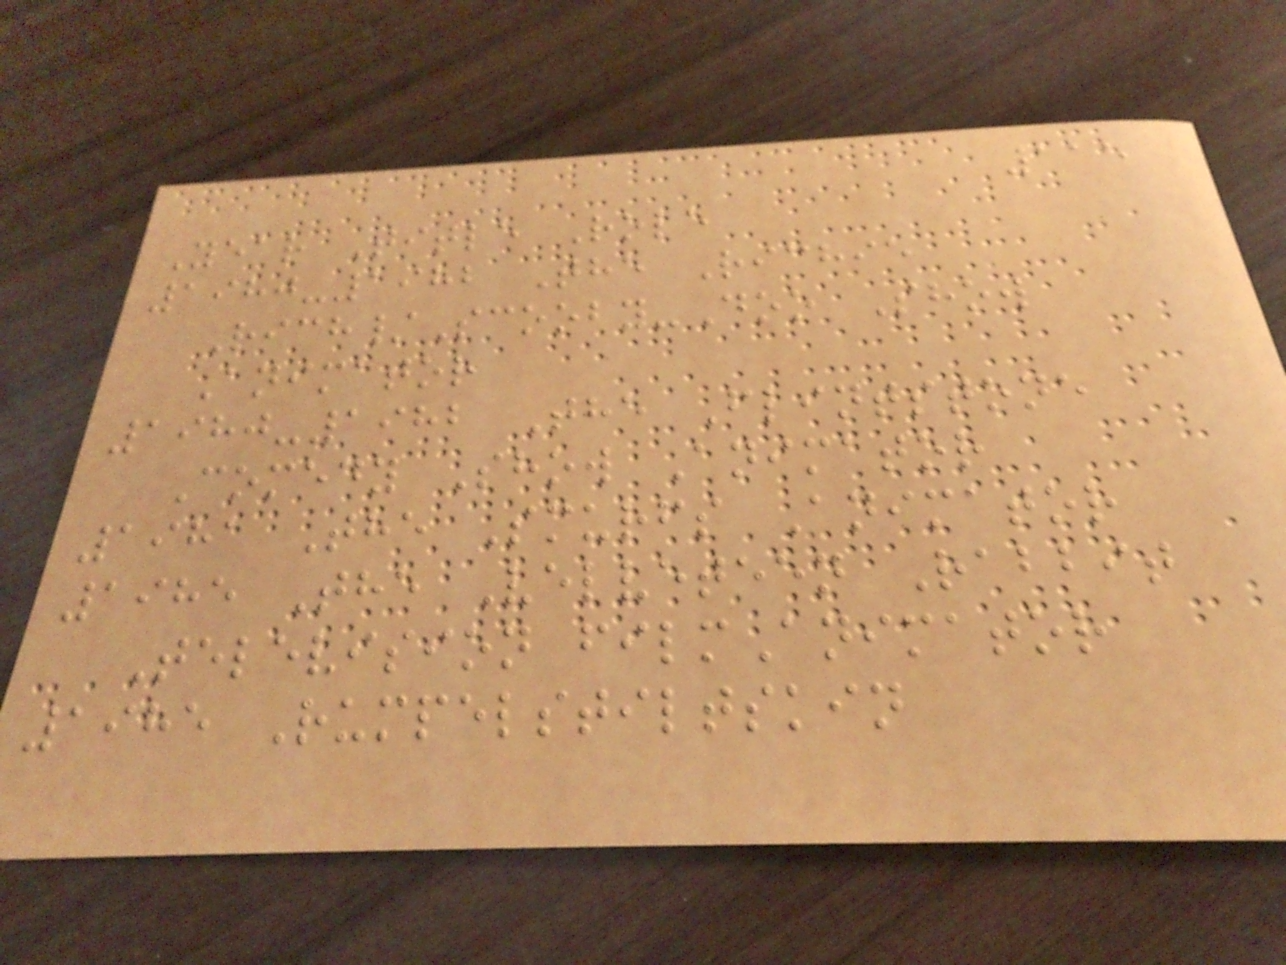115
Year Title Role
1980-1982 The Richie
Rich/Scooby-Doo Show
Animator
1980-1982 The Flintstone
Comedy Show Animator
1981 The Smurfs Animator
1985 The Velveteen Rabbit
Television filmAnimator
1985 Rumpelstiltskin
